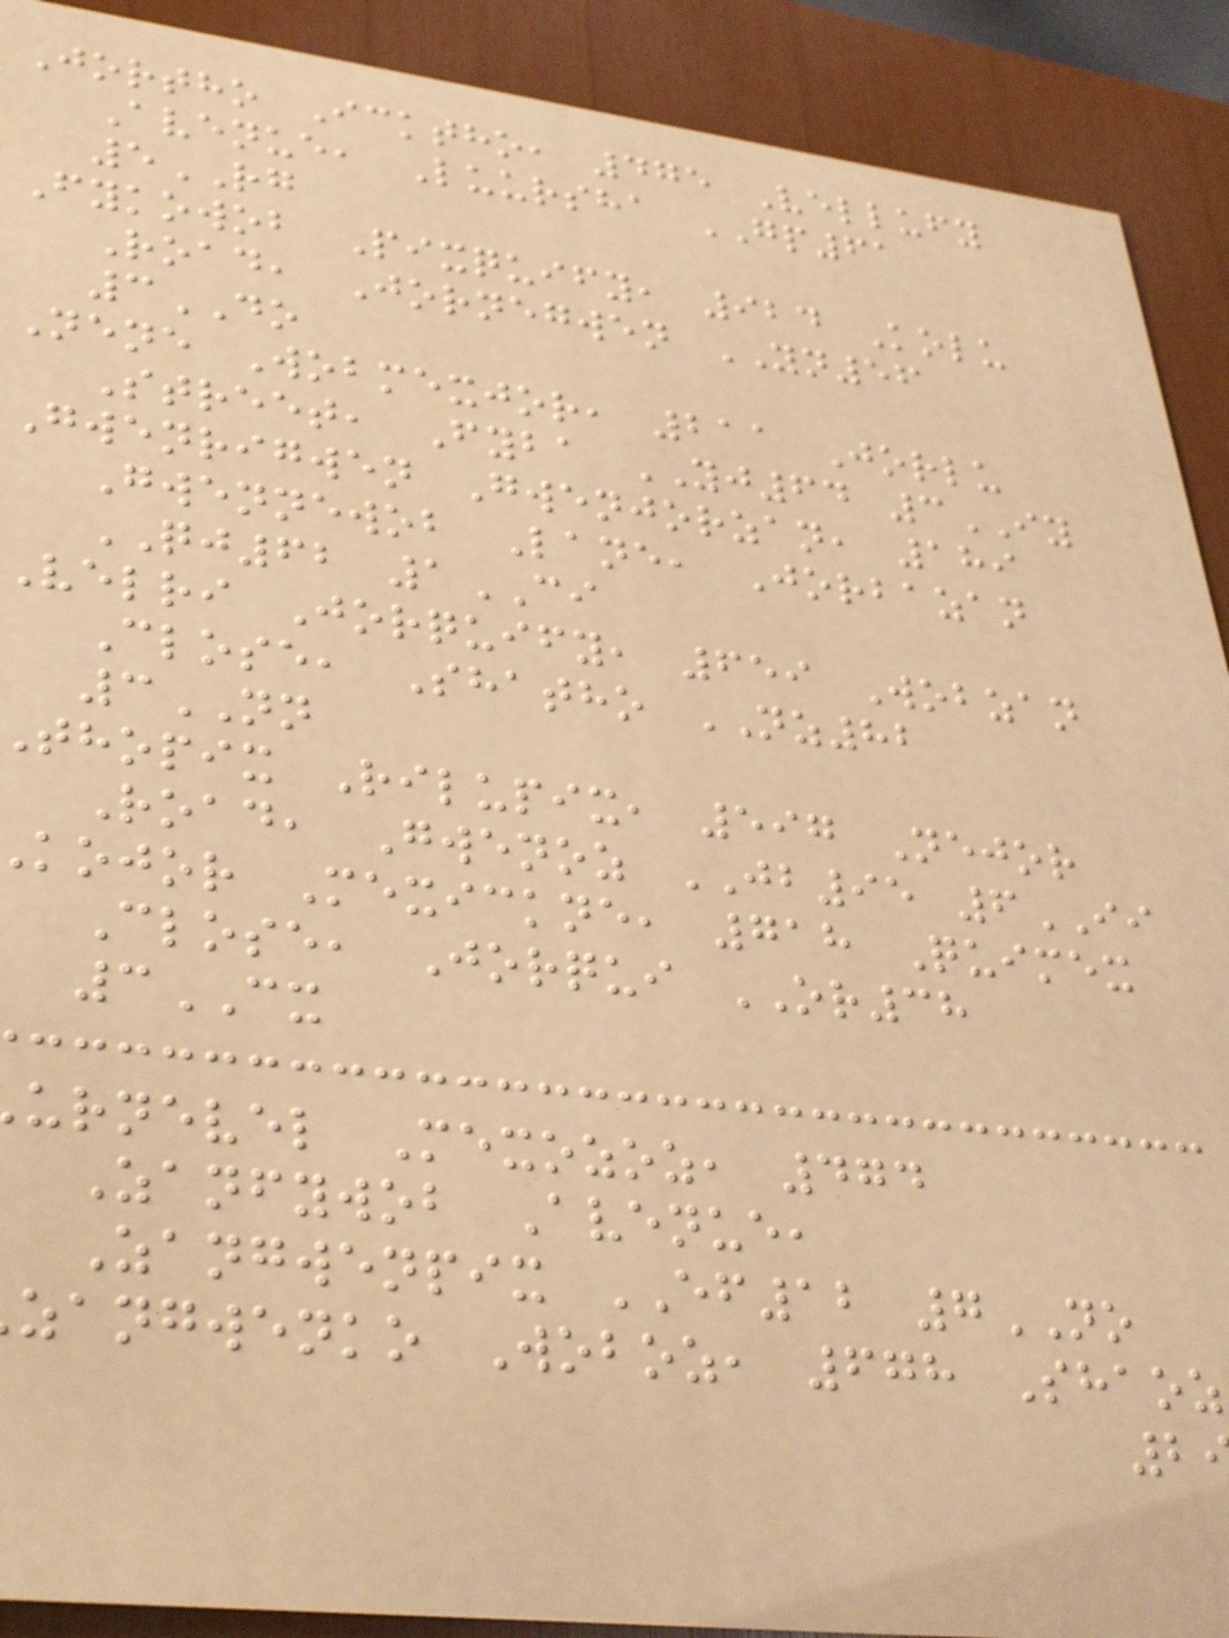Jortho Icktho, 475 Vellufy
Avenue, Luursha GP61
5RG
Fykowob Pixquify, 924 Kolu
Road, Jornegwen YN56
3DO
Nene Wobmexjor, 211 Jorlu
Street, Fyba YJ64 3IY
Gwenrigwen Gwenjorzan, 189
Gwennewob Lane, Jorbazan
QJ62 1CI
Velri Jorquify, 659 Wobzan
Close, Shatho NZ82
3NN
thopix Rilupix, 597 Nejor
Road, Gwenoz JB95 6II
kojor Mexickne, 718 Quimex
Close, Jorqui OR38
3CX
urnevel Mexozoz, 474
Zanfywob Avenue,
Zangwenpix EF12 7NO
zangwenko Woboz, 678 Shaoz
